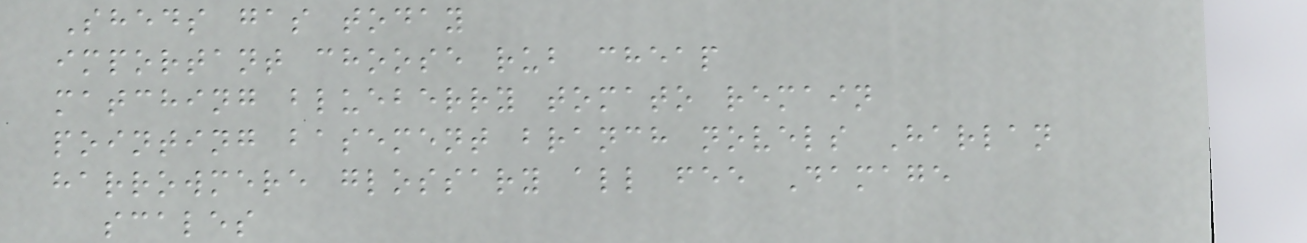Sheds gas today
important choose rub cheap
matching blueberry tomato remain
pointing basement branch novels Harlan
harrowmere glossary all fee Damage
scales
